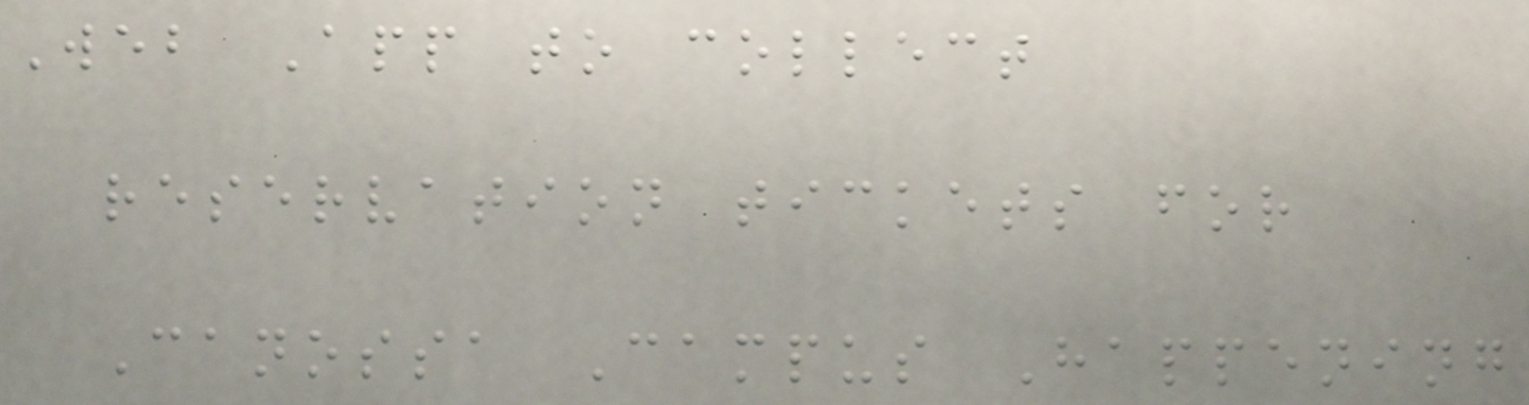Web App to collect
reservation tickets for
Canossa Campus Happening
